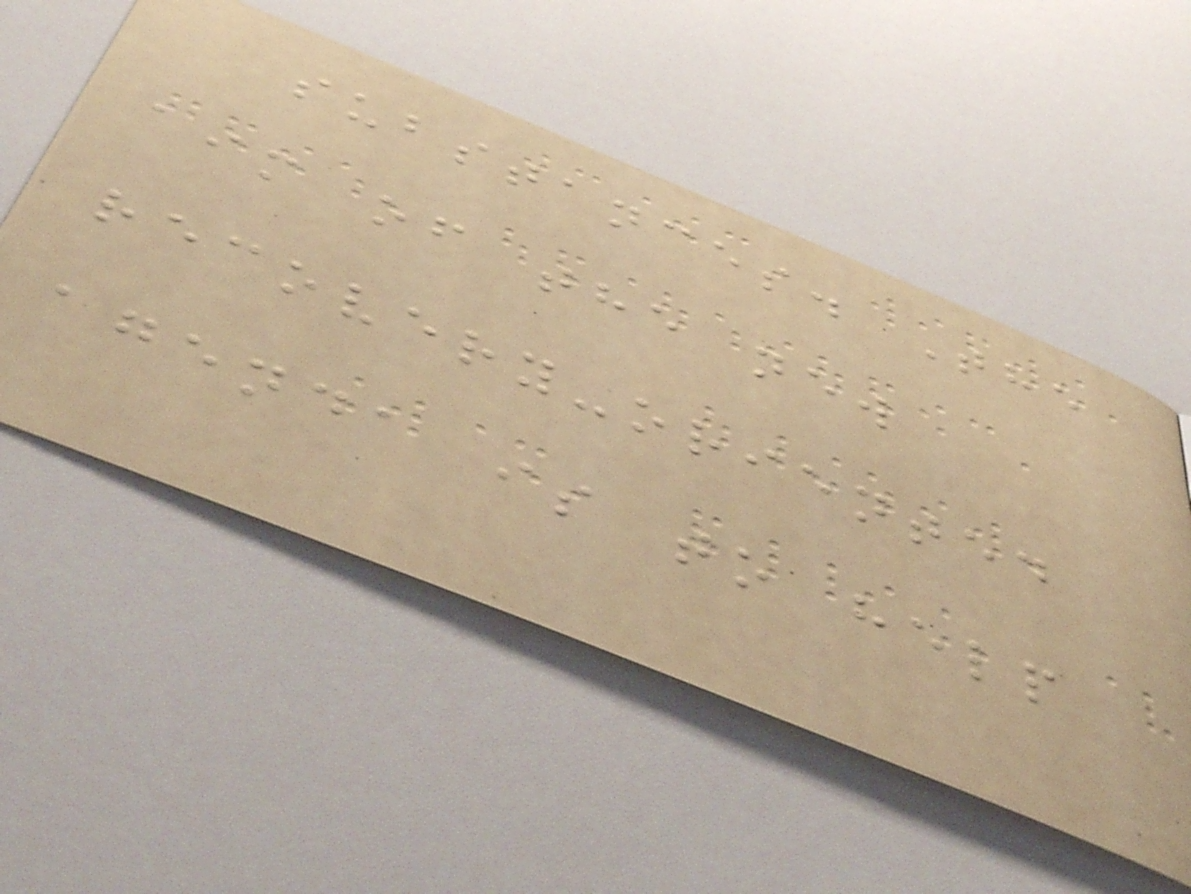substances. The
aim of the new
recovery-oriented
agenda is to help
